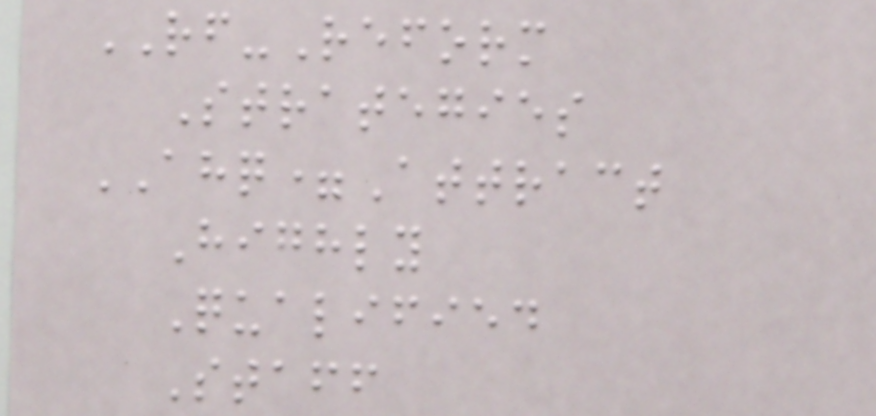RF-Reform
Strategies
AHQ=Attract
Highly
Qualified
Staff
